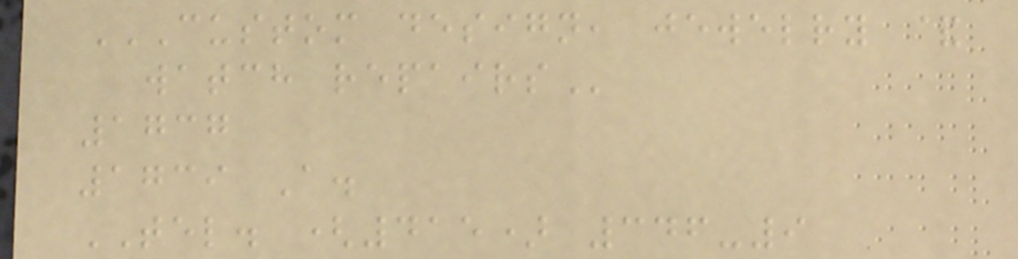CUSTOM DESIGN, JEWELRY &
WATCH REPAIRS
1737
1739 A.
TEL. (415) 346-9
